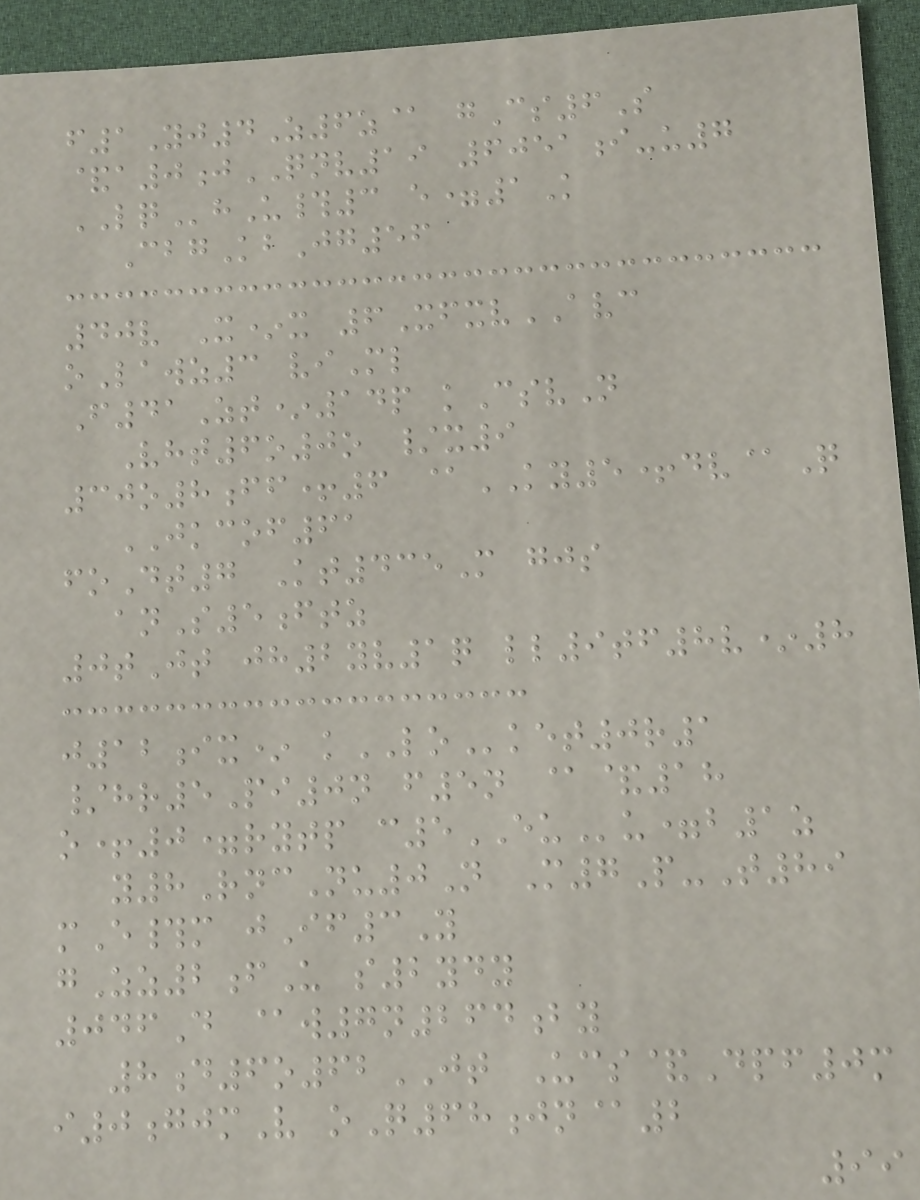f1Yj4Z6z@ gCs6S
&a0jQNV19 6051i-u7
LQhU#3 e=1K
CbgKbJg56
40v X*x 6XfxvAVC
oLawz3 viMl
F41Zt*14p kCsvN
Vht6o0o /x9
30o8ff+6 @KY5+dv@Q
JKCOF61
foDt7 Kt435M gjs
anS5ftz
0tJt jh2yv1q ll9tf8v*8
j12ix* kLOket0r1
/hr5Pi0n f5n @&18
o+0=rytp c5EUu=b1z
y8RncNu0N M7P-T89
mE#m jIf3Y
gZz2fU s2ydy
046D @w7n264by
8d6o62JT Ucs&Dpf0m
i0gjmV oQ68jn@2
99
